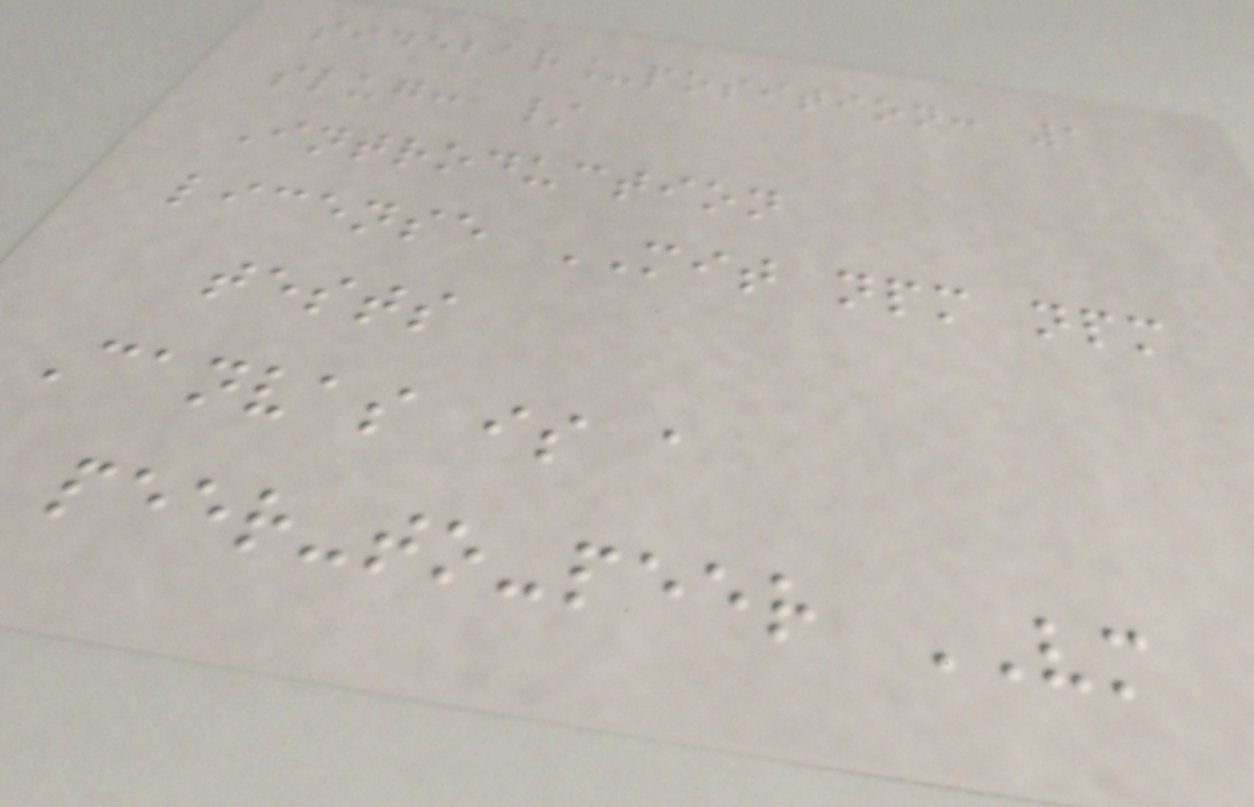sidebar_position: 1
slug: /
Introduction
license MIT npm npm
tests
Canvas is a
peer-to-peer VM
